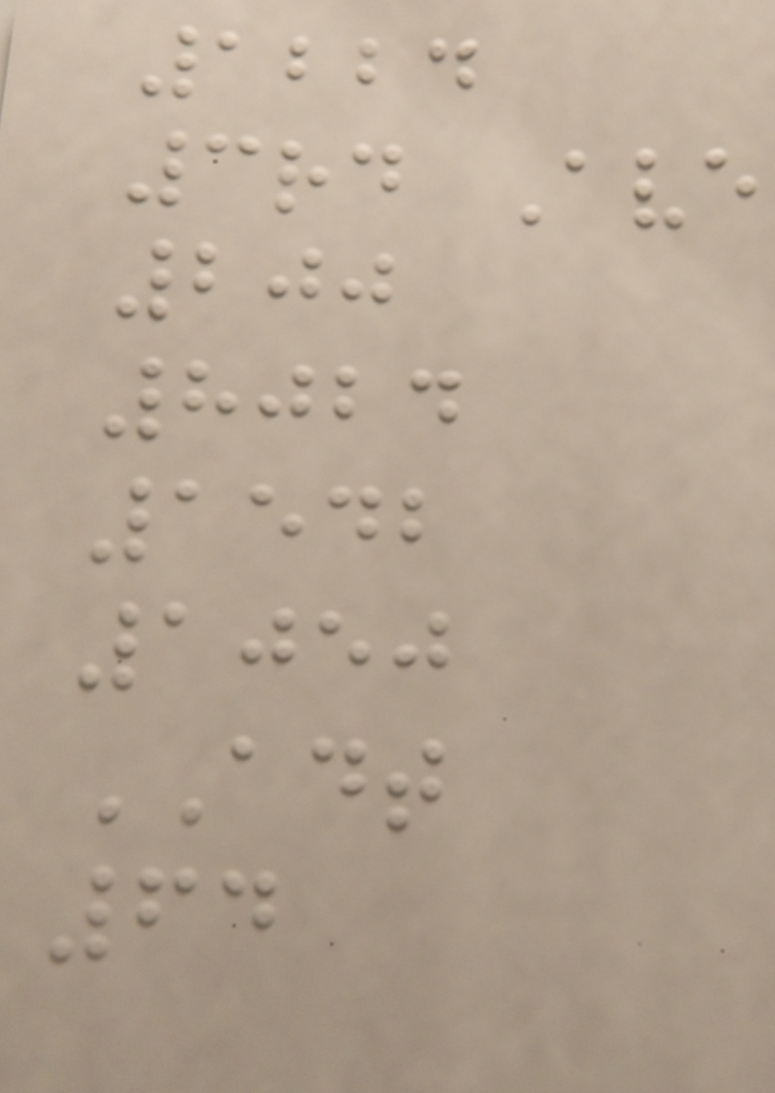1224
3rd Ave
200
8024
1542
1050
ADT
64
